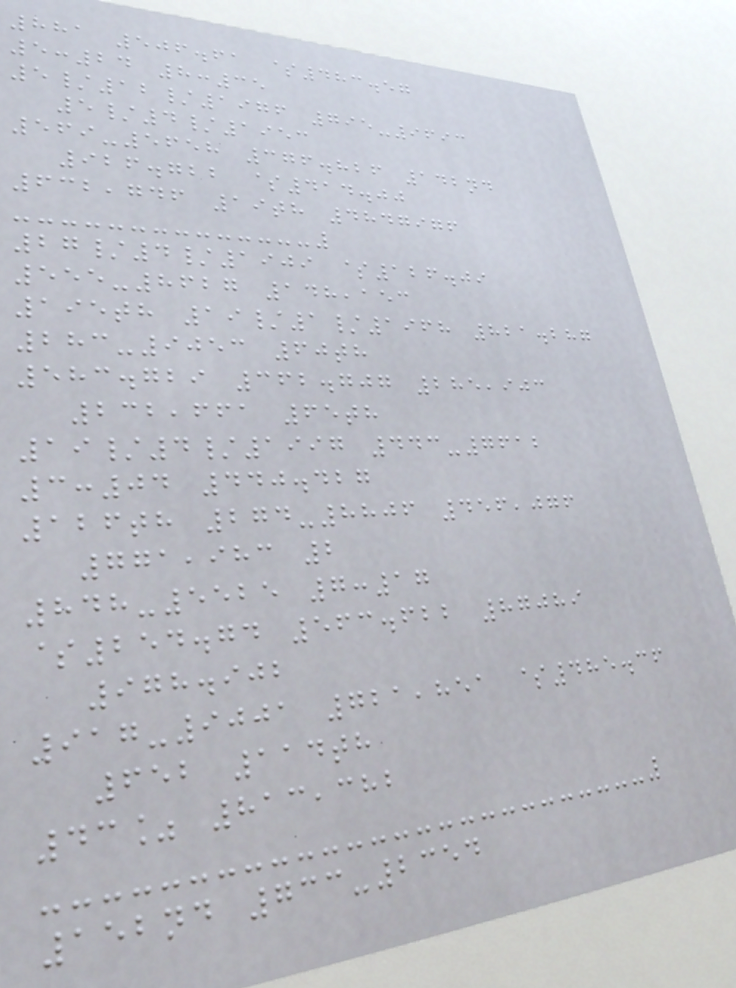881 506.61 $483.57
5:24 8:35
5/12/1976 795-9693
5/4/1953
569-5658 376.826 142nd
926.722 $414.00
632,746 19th 4847976
27/4/1909 $126.09
555-8627 148,153
195th 19/1/1968 821.287
283-9053 60th
583.729 362.707 285,903
232,661 65th
19/4/1997 443-7612
3:04 440.427
126th 274-8806 456,076
771,983 2
848-5525 7:17
$254.74 563.622 87089
978.902
917-9001 721,851 $485.36
652 114th
43% 813,382
152nd 733-2354
